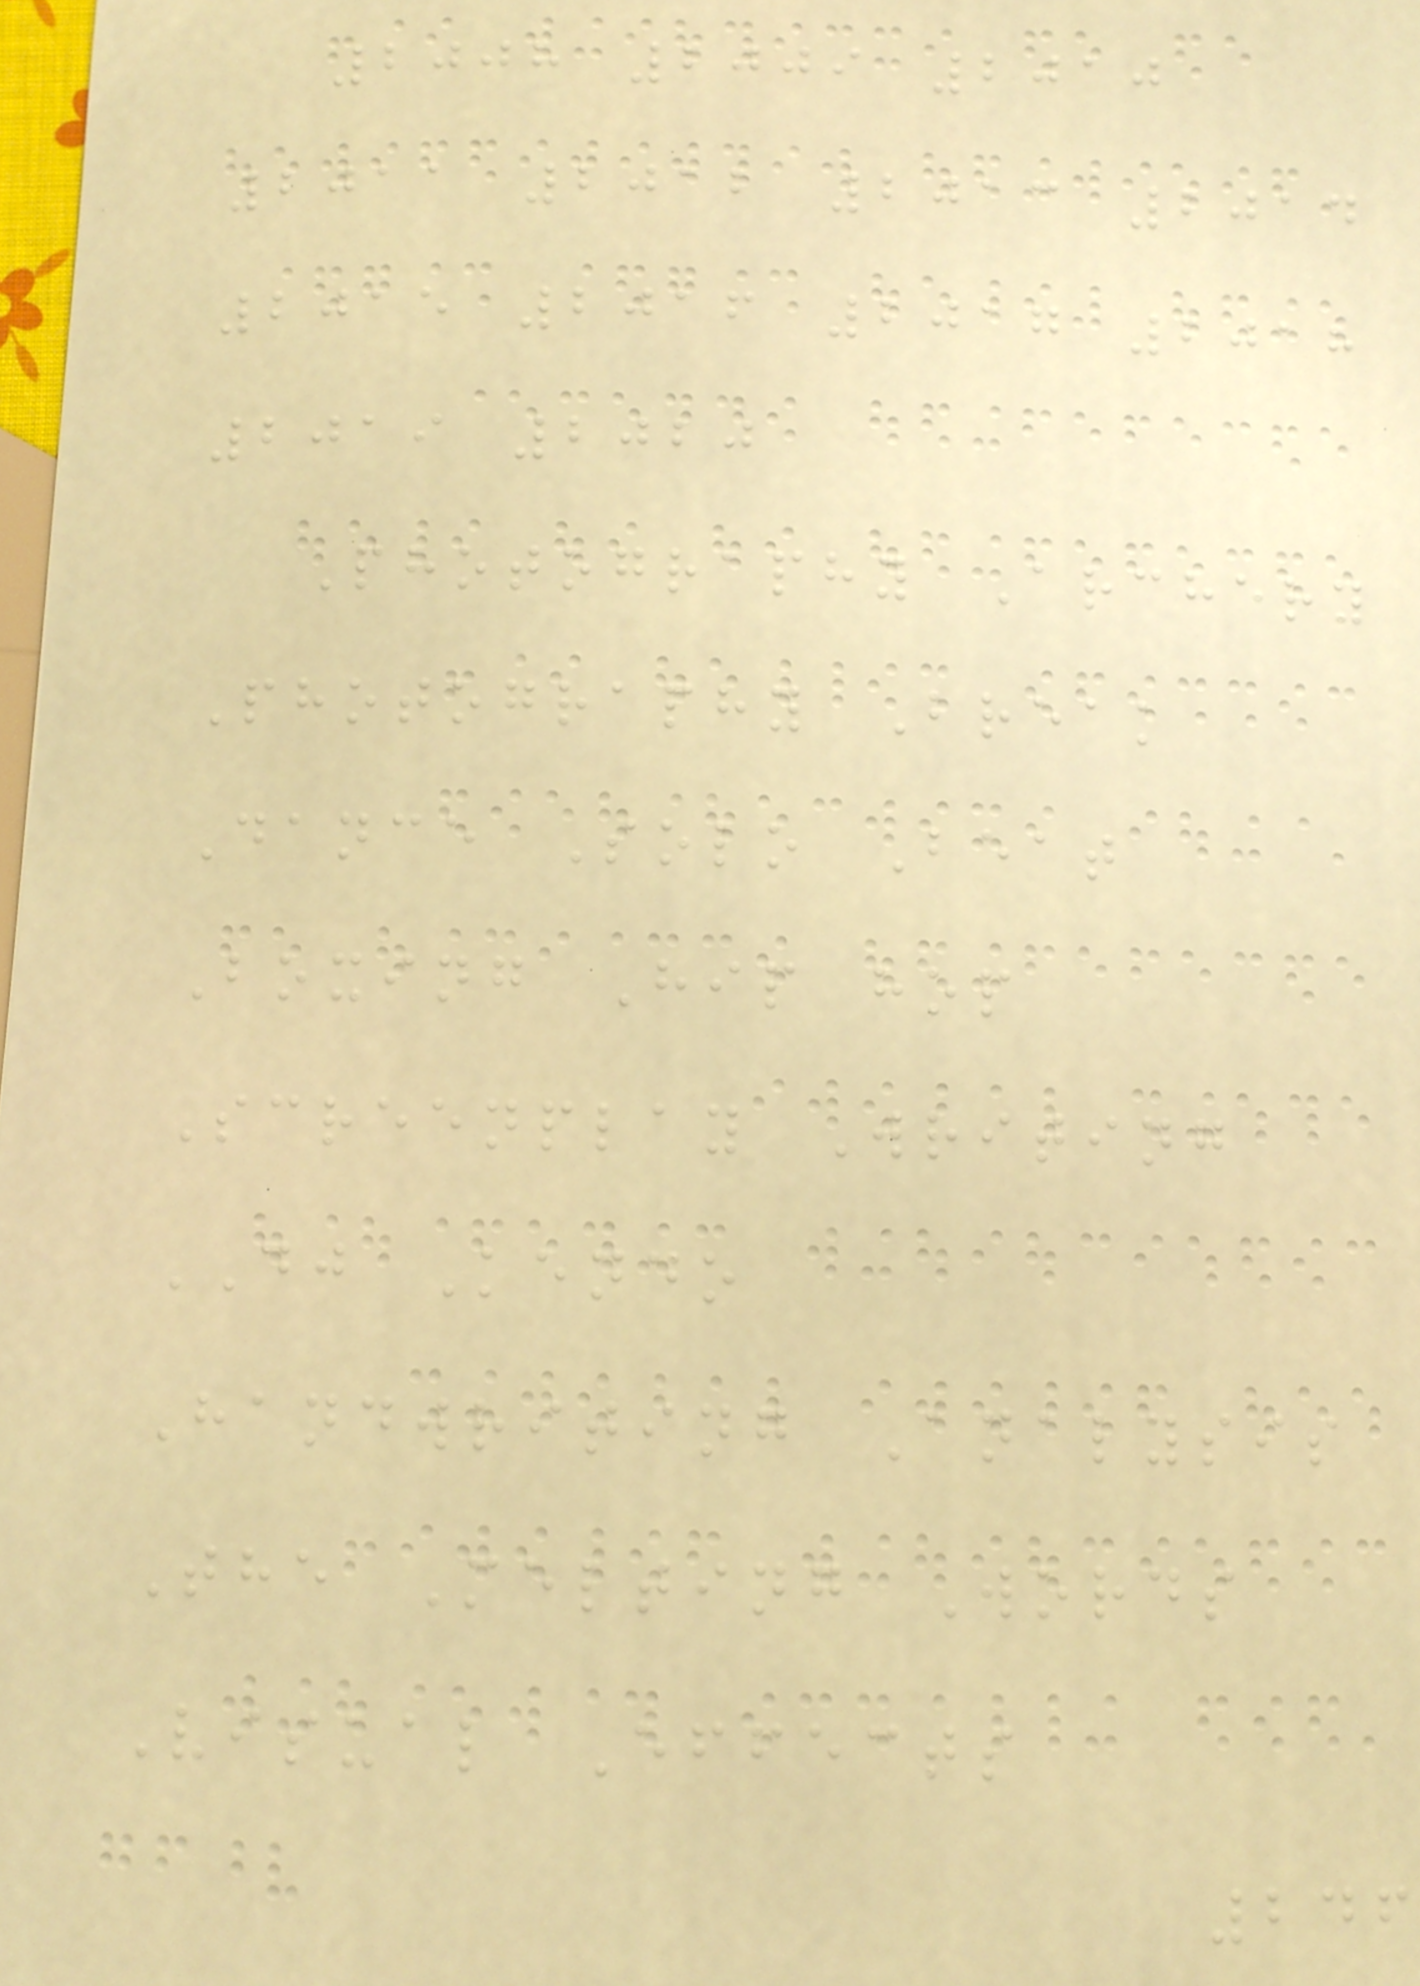2008 2009 2010
2011 2012 2013 2014
2015 2016 2017 2018
2019 2020
Photography Archery
Photography Break
Dance Solo Beat
Boxing Hip hop
Screenplay Writing
DJ Kendo
Handwriting Analysis
The Melting Words
Visual Effects
246
